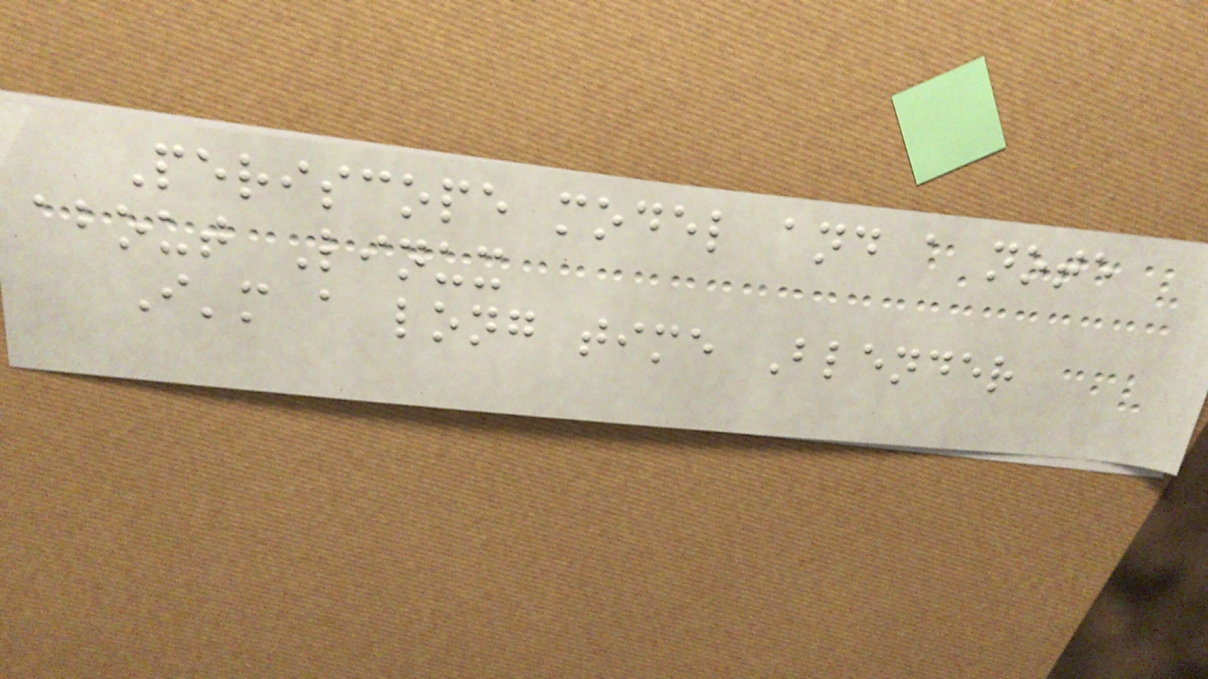Periscope model and a note
about Linux
I'm a long time Blender
